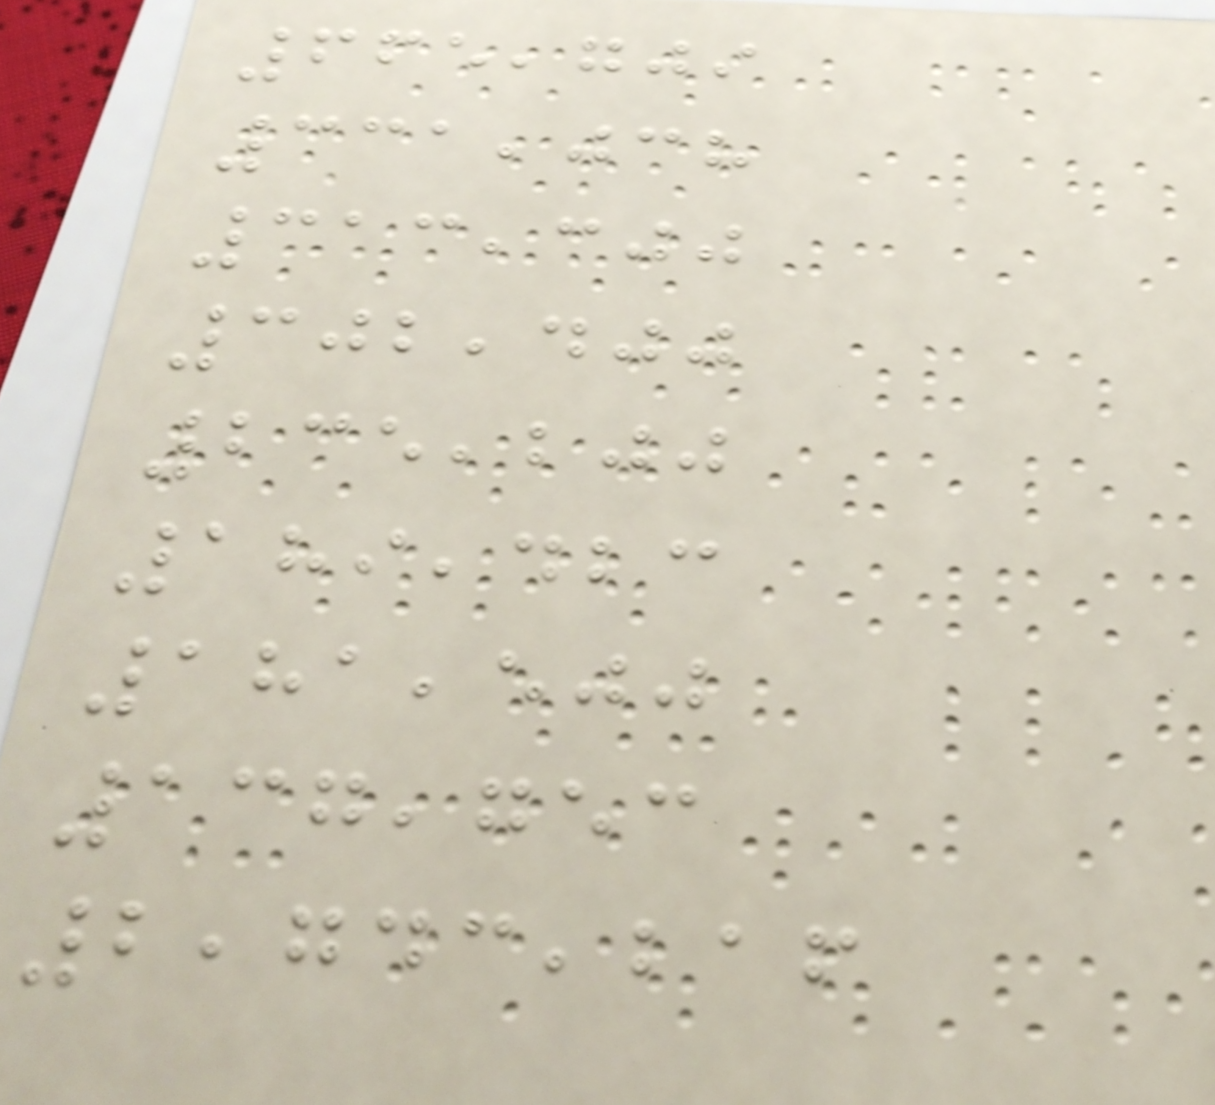665,709
331,038
313,300
302,400
235,200
189,423
181,500
137,753
2,743,216
